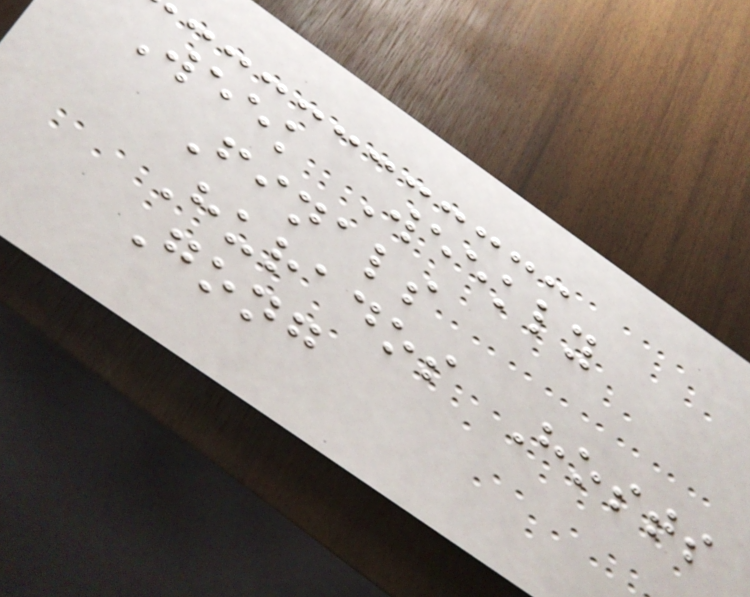Week Weekly
Finals
Hurados Hosts
Gong
